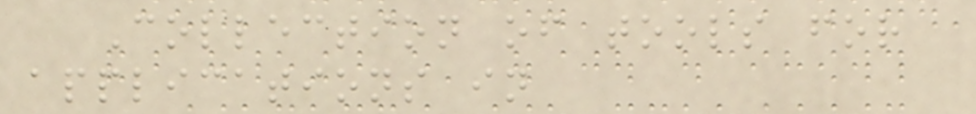Collection of tools for
applications in
